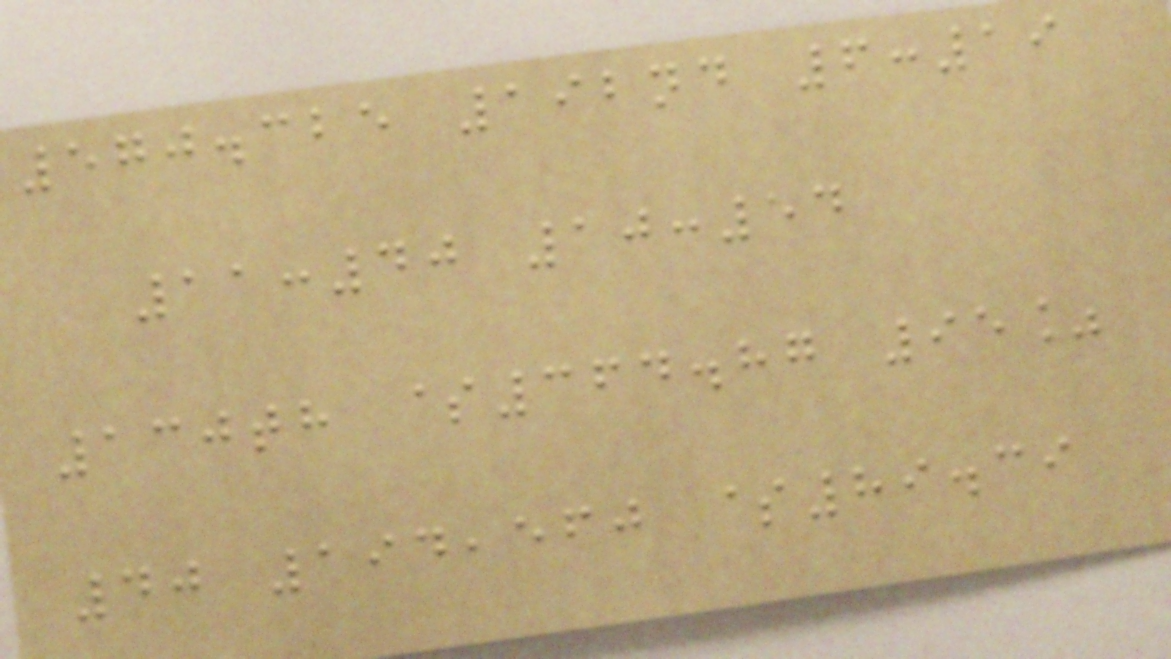570.325 192nd 6:19
11:40 10:54
130th $364.87 95%
40 194,560 $89.39
